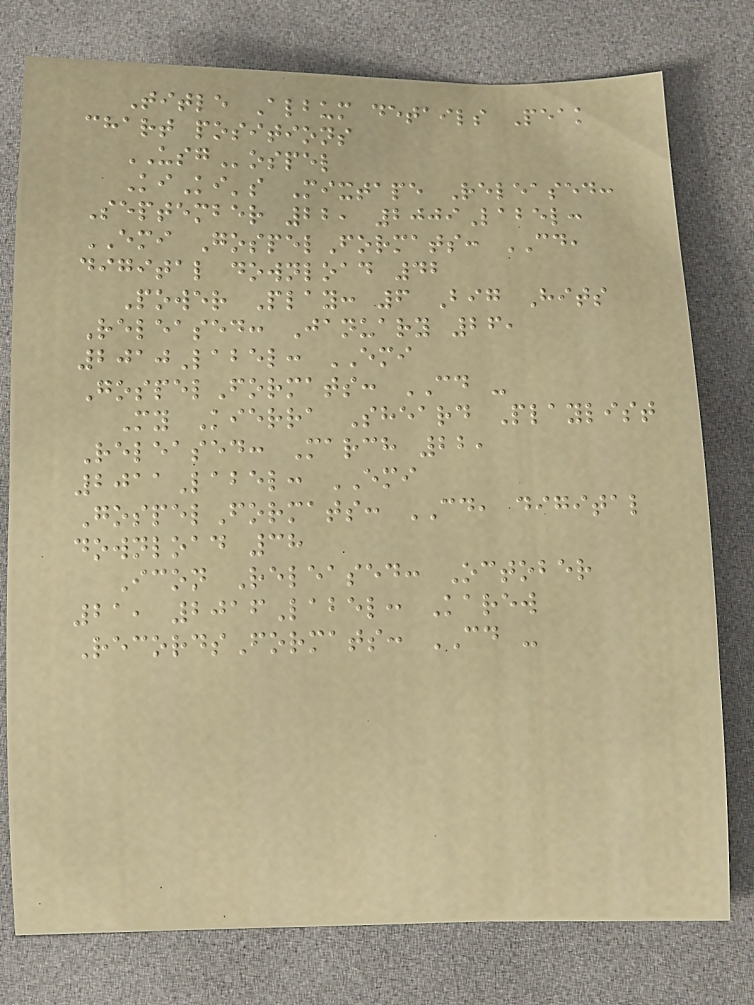Title Album details Peak
chart positions
USGospel
KiKi's Mixtape Released:
September 22, 2009Label:
EMI GospelFormats: CD,
digital download 42
Power Play: 6 Big Hits
Released: January 26,
2010Label: EMI
GospelFormats: CD -
My Kierra Sheard Playlist
Released: March 22,
2011Label: EMI
GospelFormats: CD, digital
download 38
Icon Released: October
21, 2016Label: Karew
RecordsFormats: CD -
